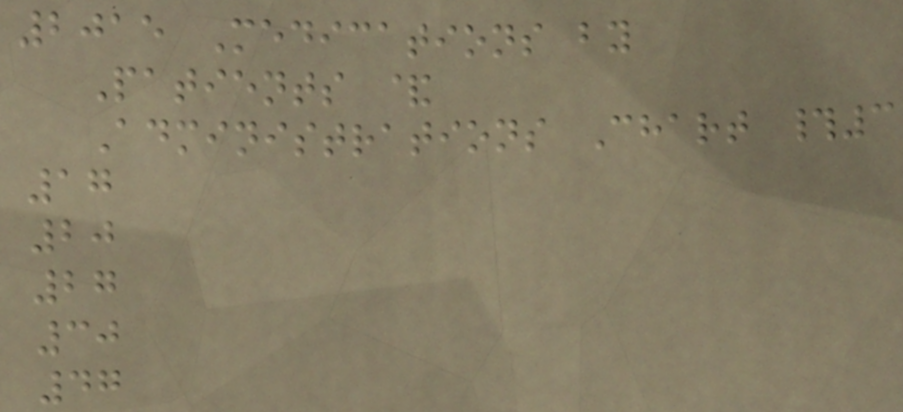2015 Medications by
Patients &
Administrations Chart #3
17
20
27
30
47
